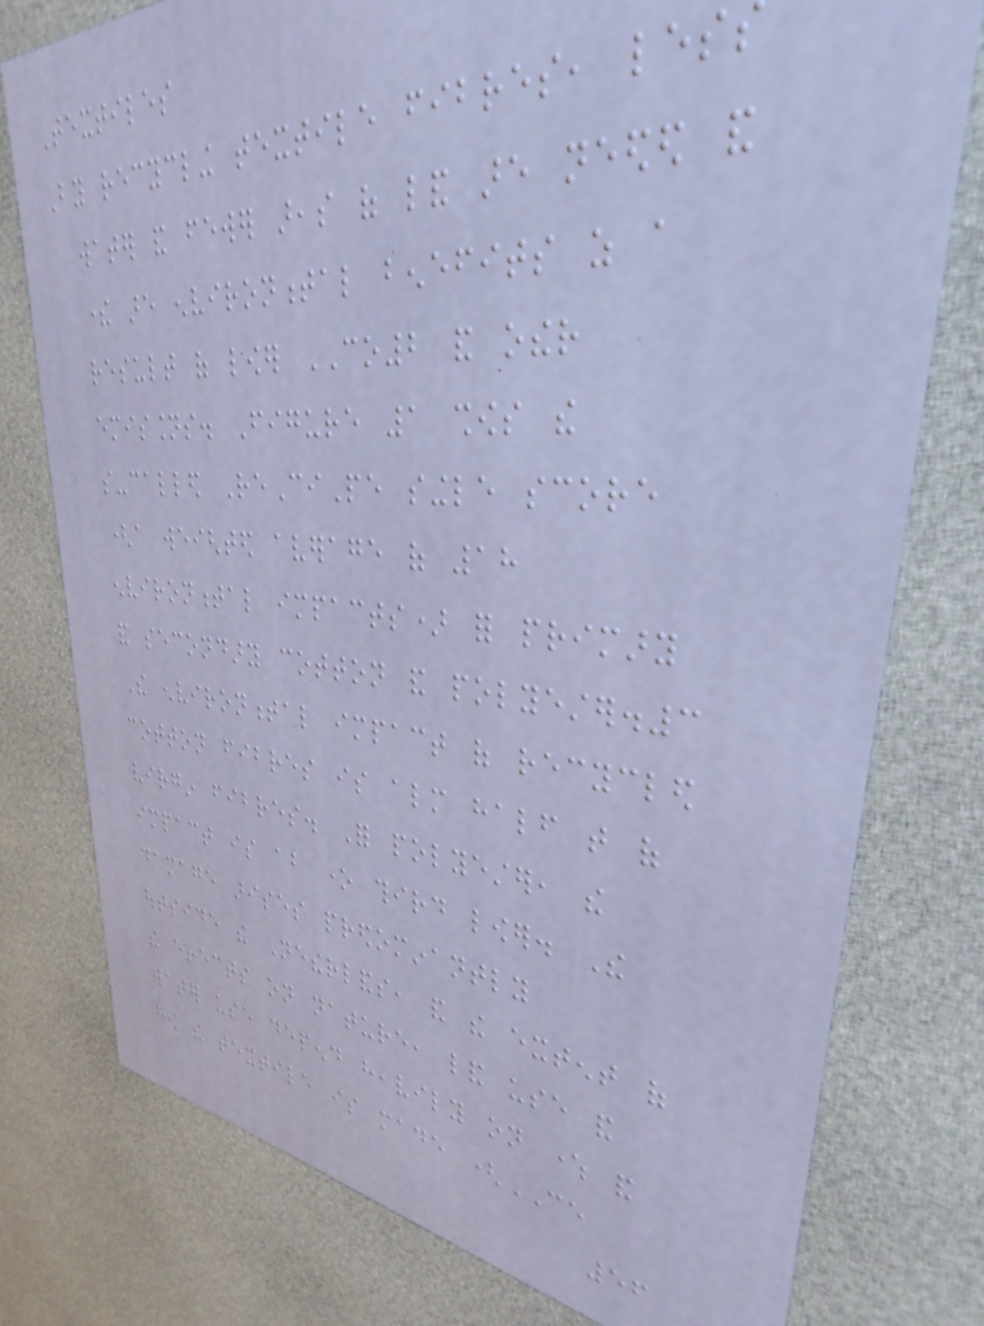Textiles
By recycling textile fibres, less
water and fewer areas of land are needed and
there are environmental benefits as a
result of lower CO2 and other
emissions. Figure 1 shows the
so-called ReCiPe single score
(a weighted average of 18
environmental impacts) for primary
and secondary cotton and polyester.3
The environmental impact of recycled
cotton fibres is almost half that of
virgin fibres. For polyester, the
impact is about one third lower. The
damage arises predominantly
outside the Netherlands, and the extent of
the effects on nature, land use and
water use depend heavily on where and
how the textile is made (CE
56
